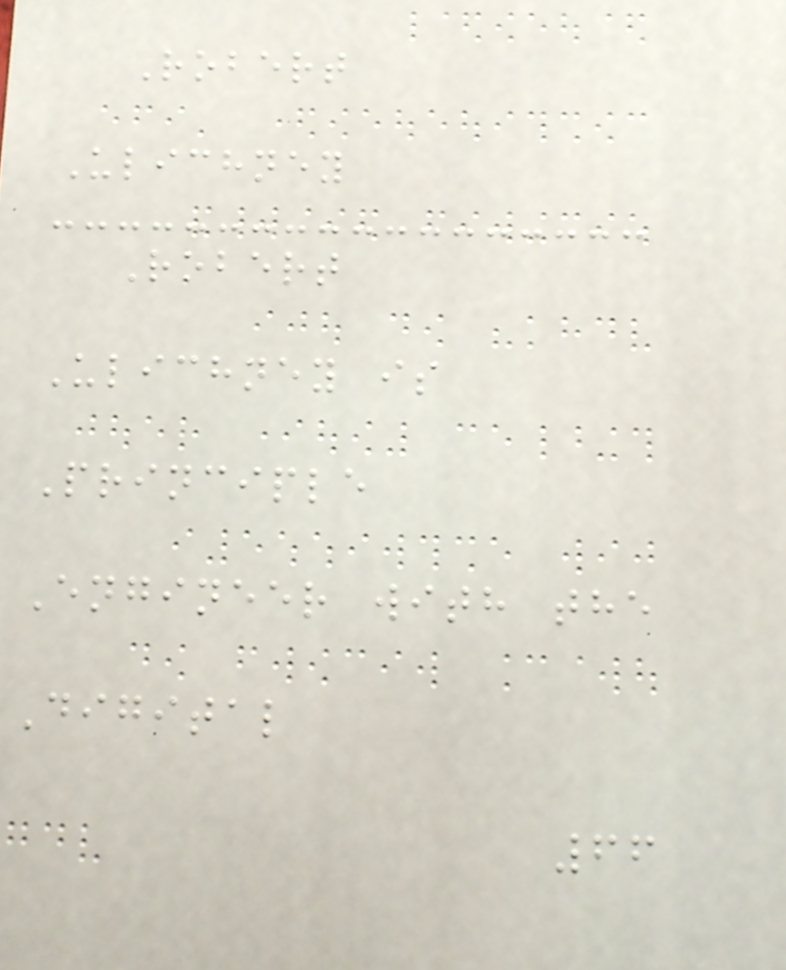Robert
Ulichney
Robert
Ulichney is
Principle
Engineer with the
Digital
66
